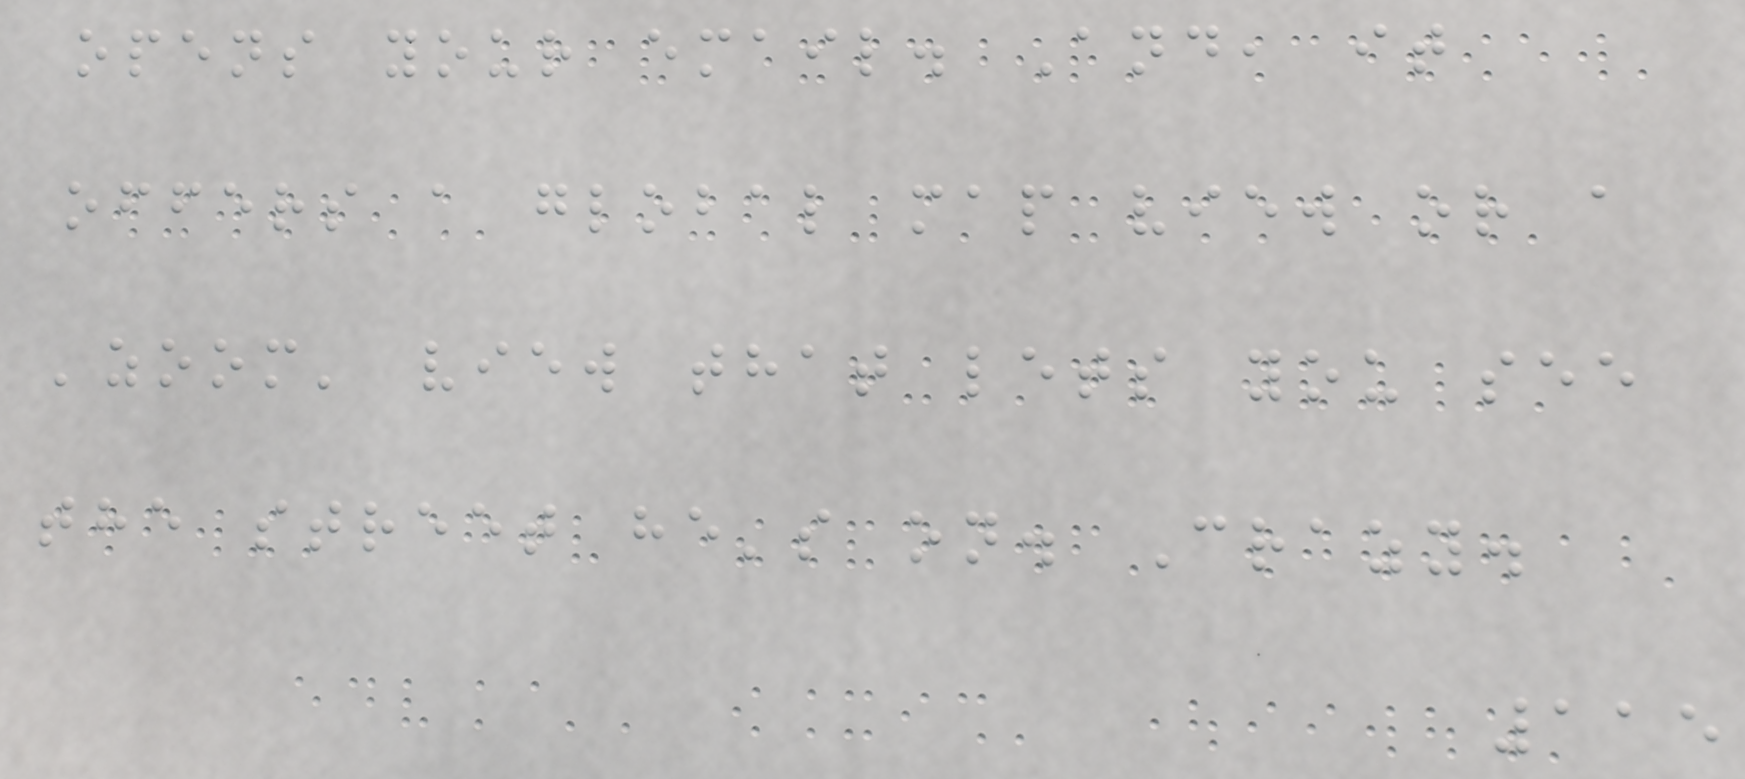opens your email. And, it
offers a global map view or a
'zoom' view that lets you see
the street he's on. Crazy.
115
